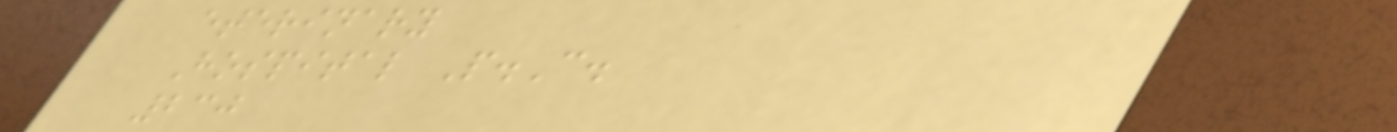eterinary
Hospital P.C.
230
